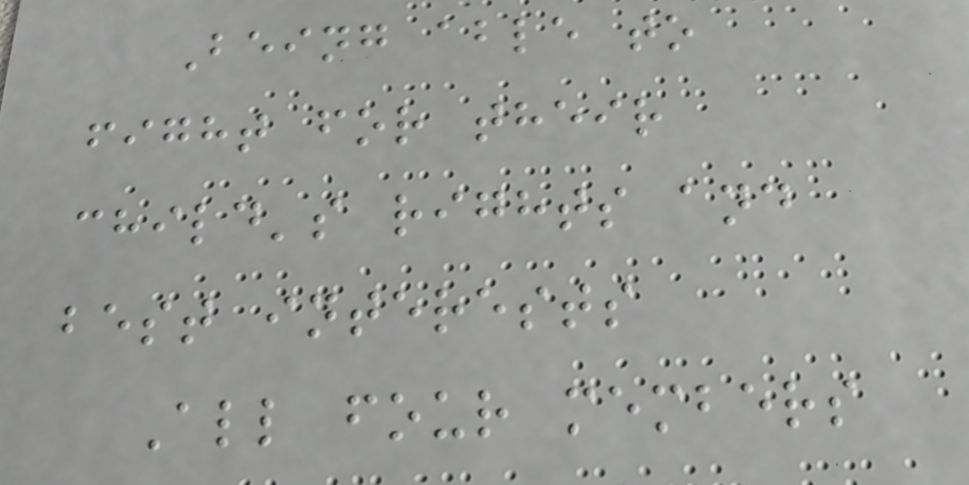Being able to
fight for their
child's rights and
best interests
All four members
